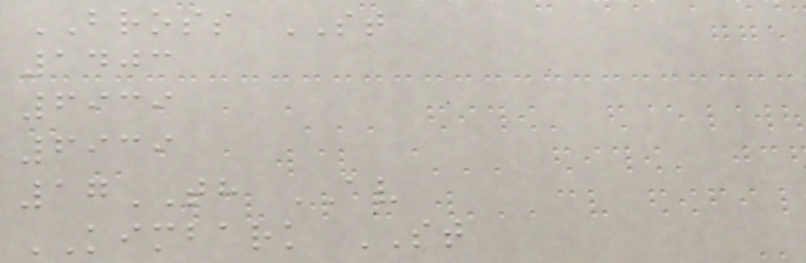BROSS ST
1403
6939
6939
17TH AV
KIMBARK ST
